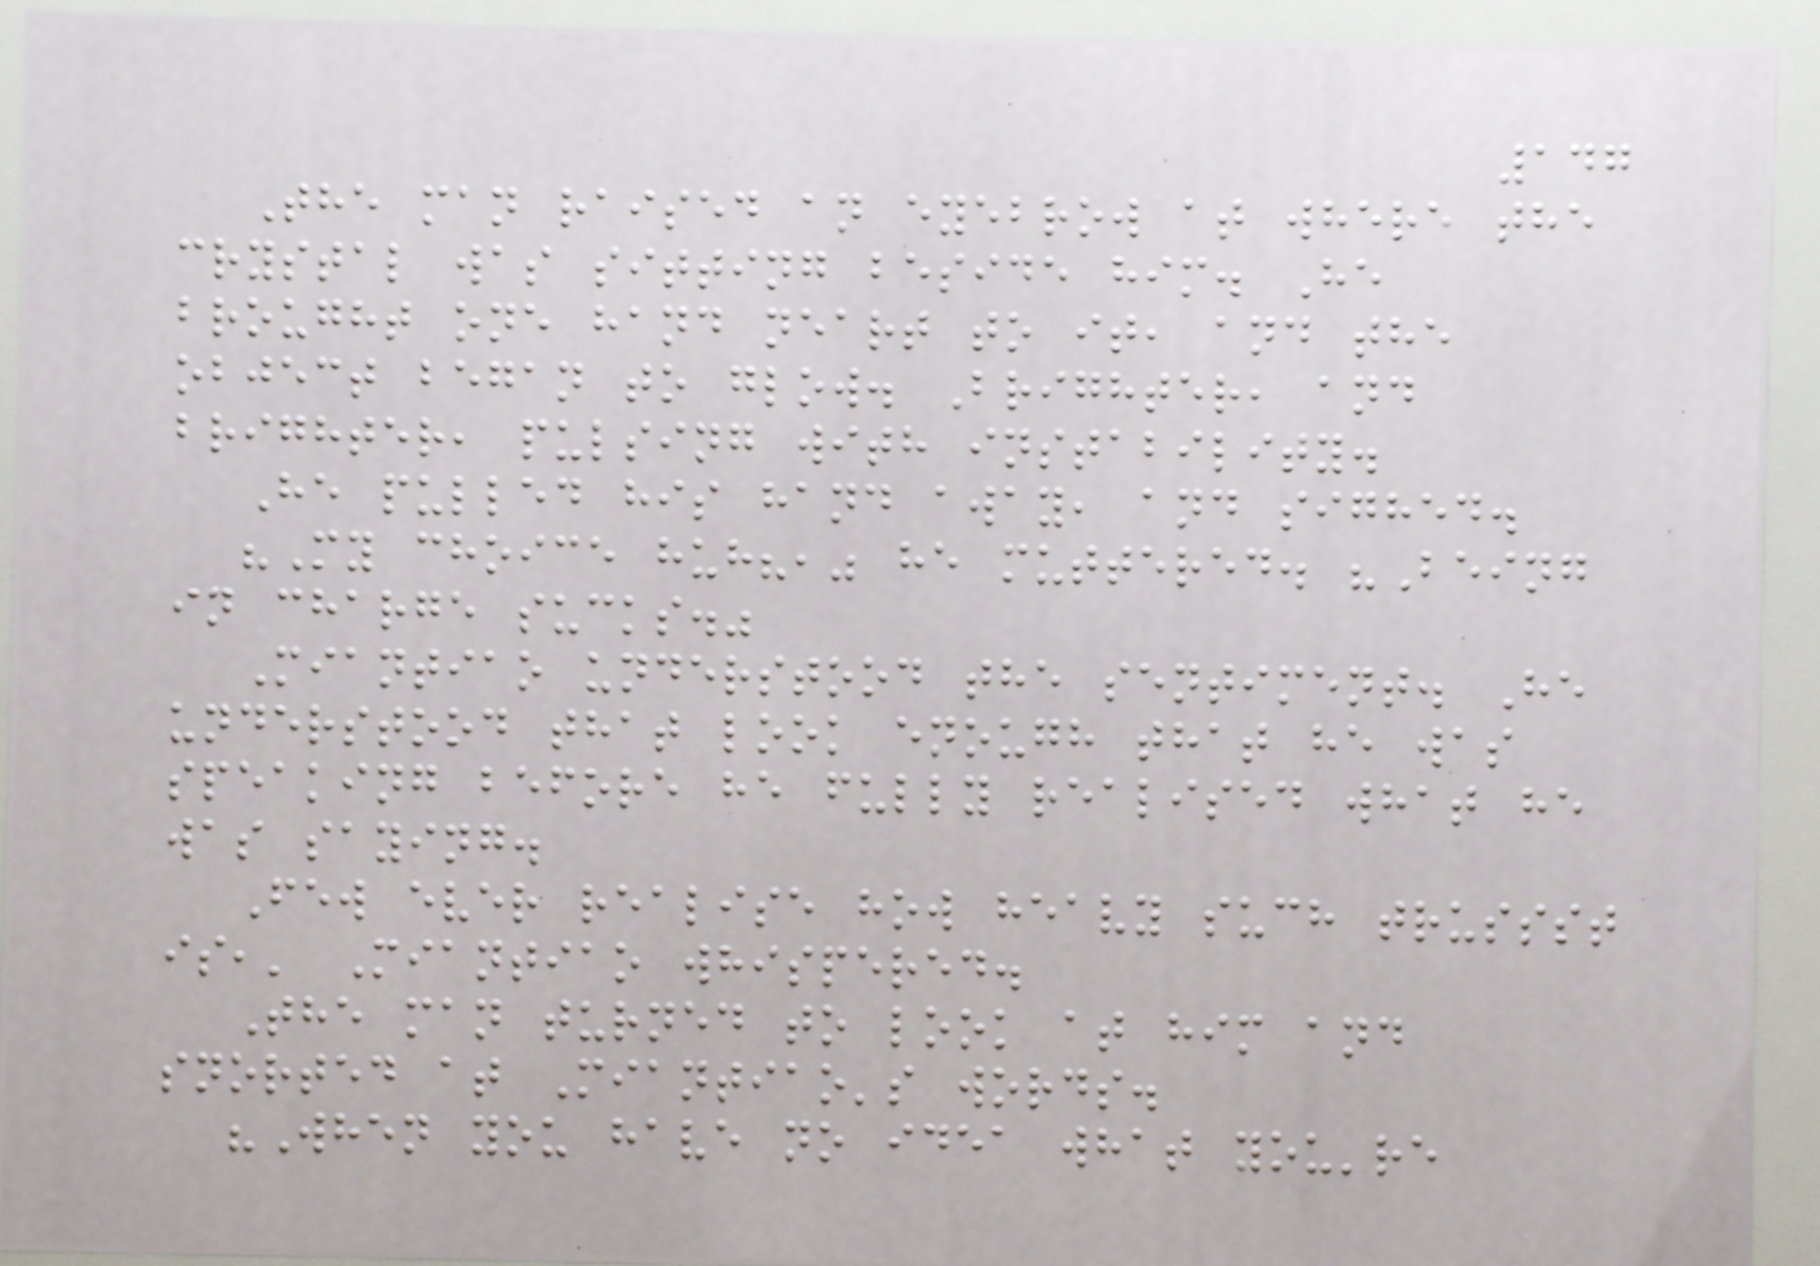147
The man raised an eyebrow at where the
crystal was sitting beside him. He
brought one hand neart to it, and the
object began to glow. Brighter, and
brighter, pulsing with instability.
He pulled his hand away, and sighed.
"My choice huh?," he muttered. "Being
in charge sucks."
Miantiao understood the sentiment. He
understood that look enough that he was
speaking before he fully realised what he
was saying.
Few ever realise how heavy such trussst
is,' Miantiao whispered.
The man turned to look at him and
snorted at Miantiao's words.
"When you have no idea what you're
